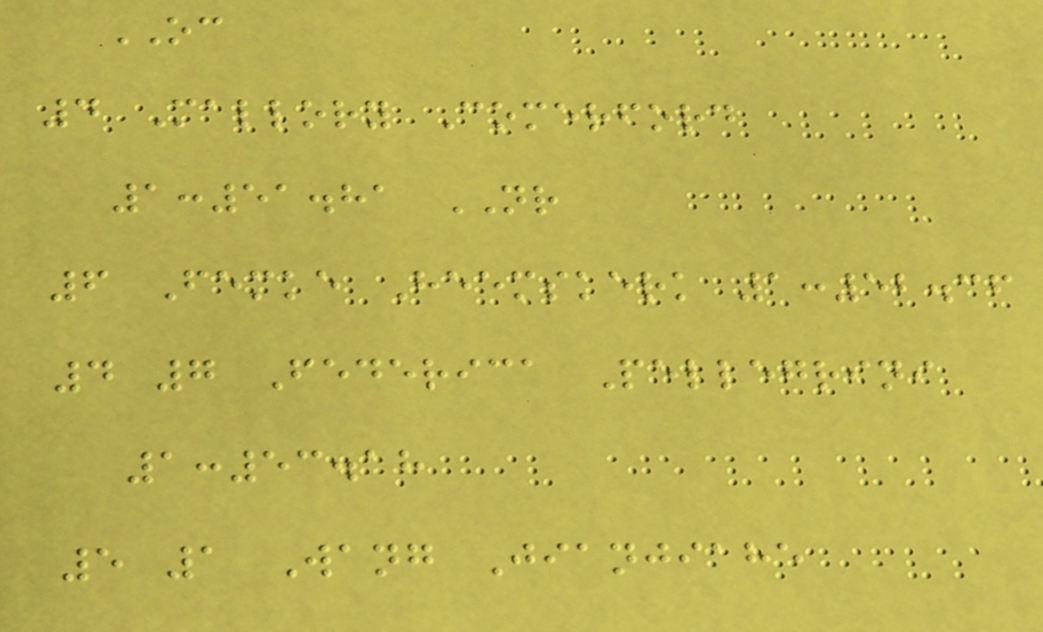OC
4 Mallory Comerford
1:51.81 NR
6 Femke Heemskerk 1:52.36
4 7 Federica Pellegrini
1:53.18
5 1 Wang Jianjiahe
